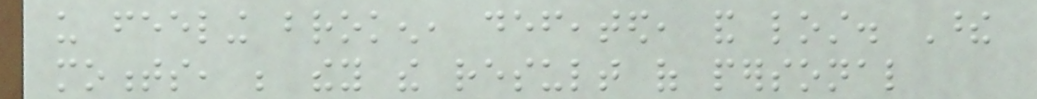us feeling broken, defeated, and lost. These
moments, be they the result of personal
